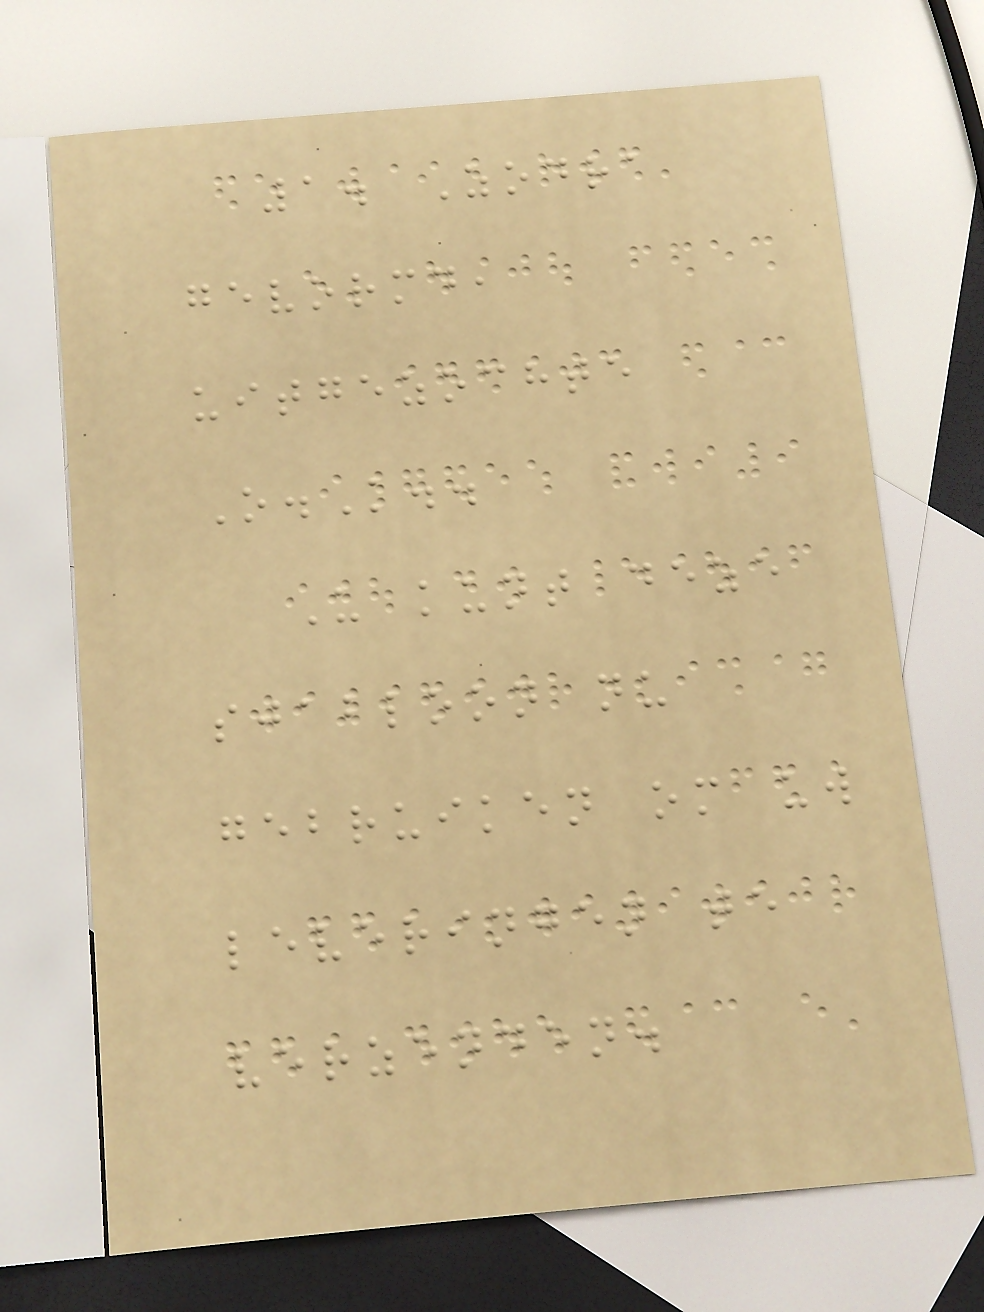1. Zodra
gevormd,
uitgezochte
O.K..
U kunt deze
sjabloon nu
gebruiken om uw
leveringen te
verzenden.
